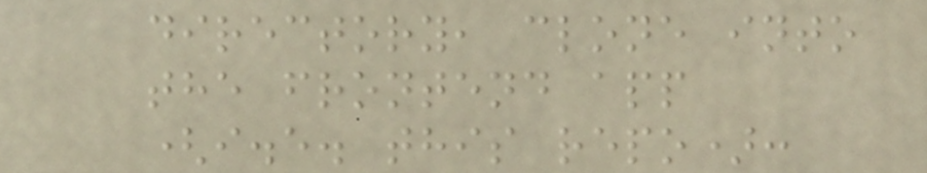directory, clone into
the frontend app
(i.e. this repo):
